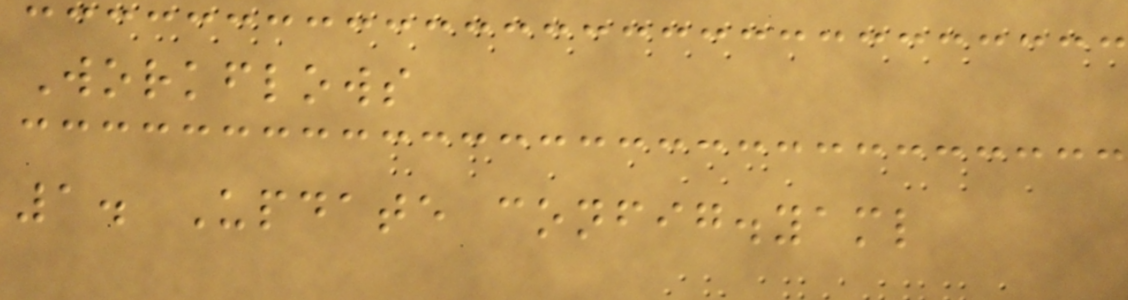Workflows
1. Update config.yaml
